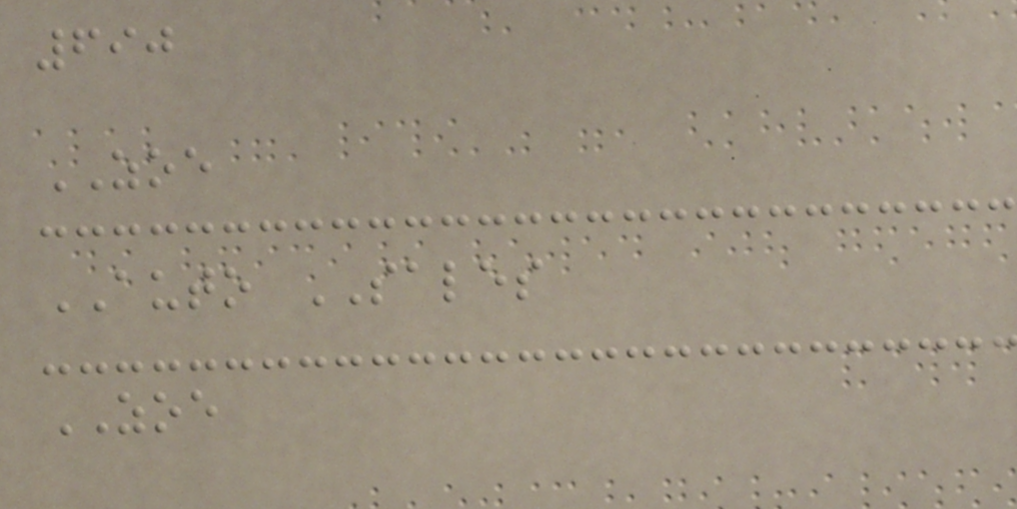690
ZOE
AUTO SALES
ZOE
